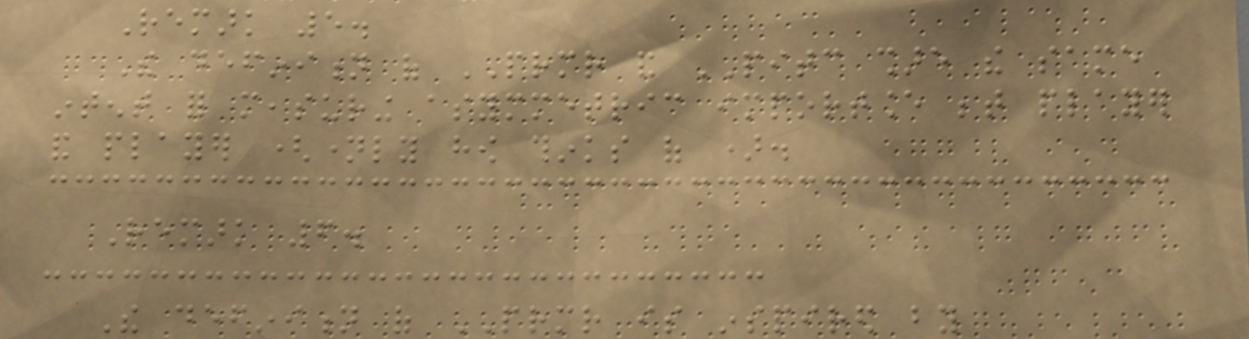Remark 5.
The definition of PRMR and PITC share the same
intent for measuring asymmetric importance between player
and player (namely how thinks of ).
Remark 6.
The definition of PRMR is inspired by
